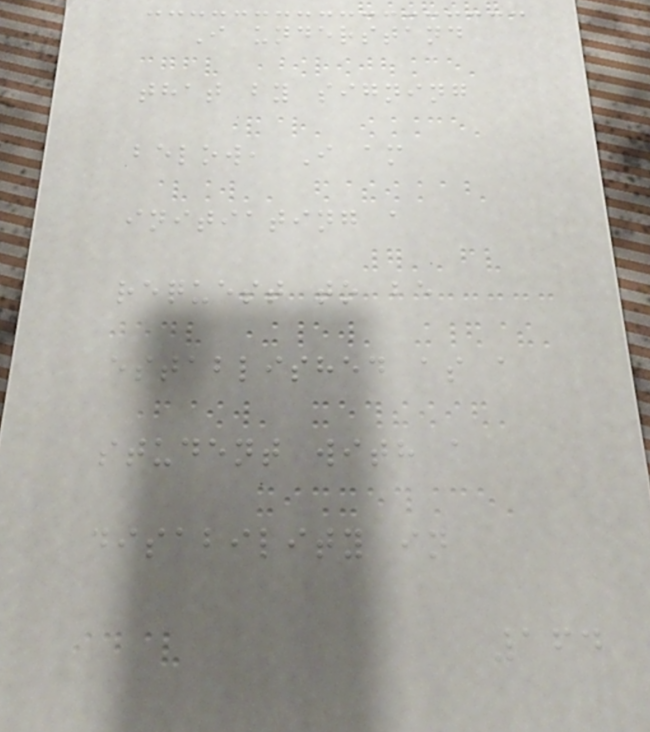I understand
that by signing
below, I am
initiating a
request to be
established as a
student with a
disability in
164
